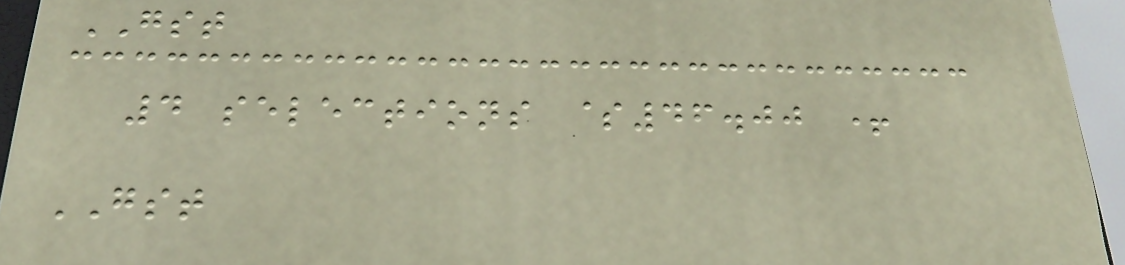GST
4 selections $46.00 +
GST
